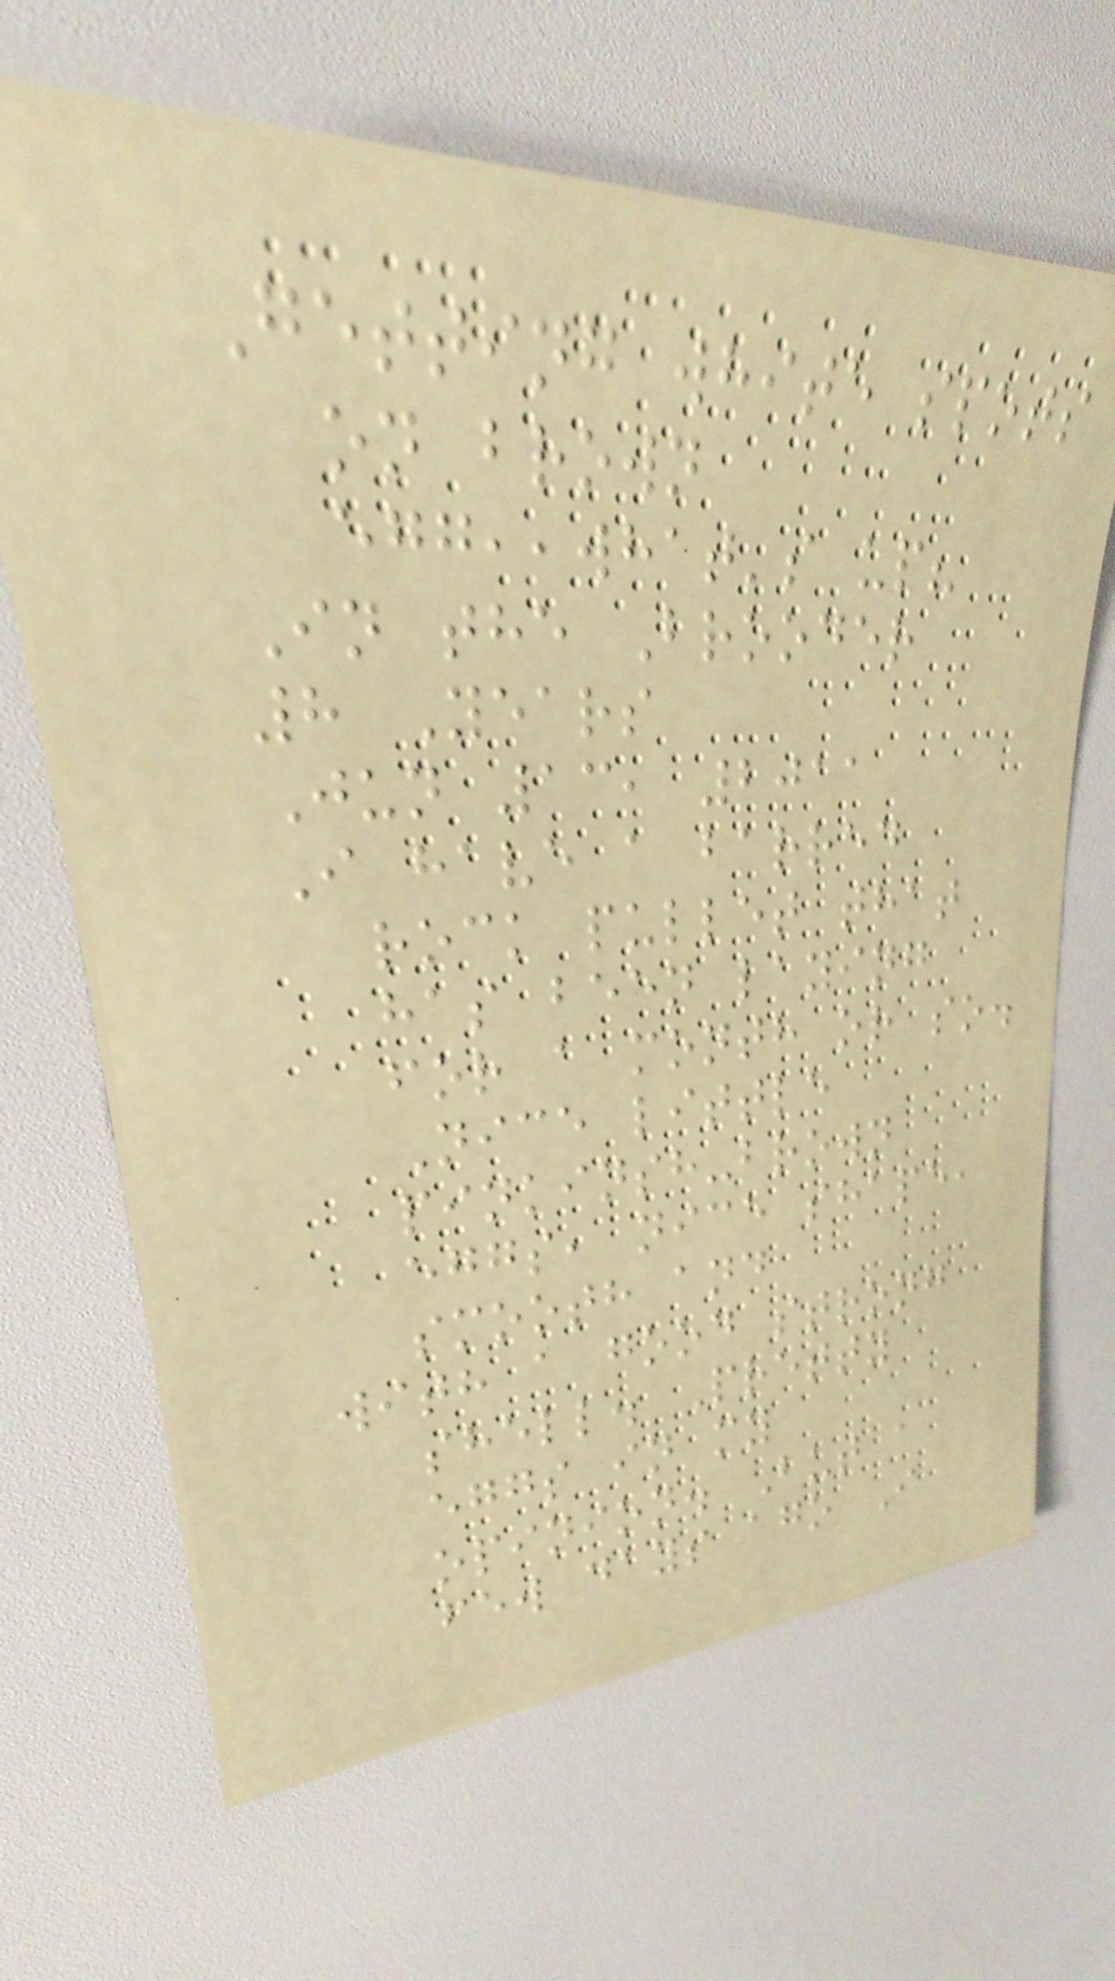Getting white spots
on brown
egg,,what's up?
In the Brooder
8 Years
Jun 13, 2011
I have a barred
rock pullet that
has been laying
for a month or so.
Nice little
pinkinsh-brown
eggs, nice shape,
smooth and
with a good strong
shell. Pretty
eggs in my
opinion. But a
few days ago I
